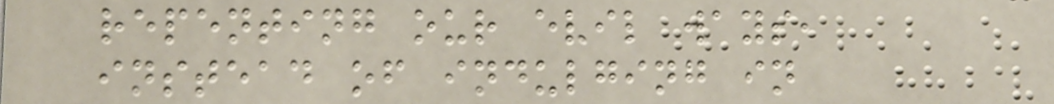repenting our evil ways,
instead of indulging in
